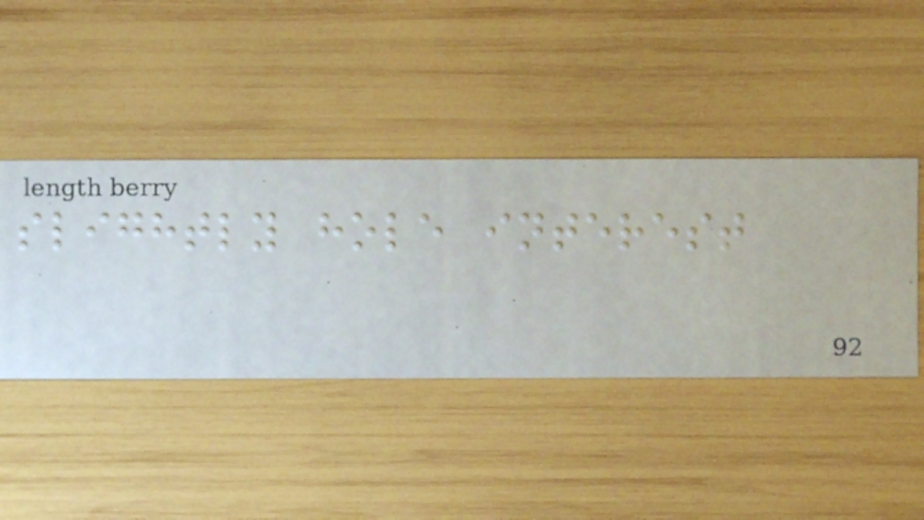slightly hole interest
